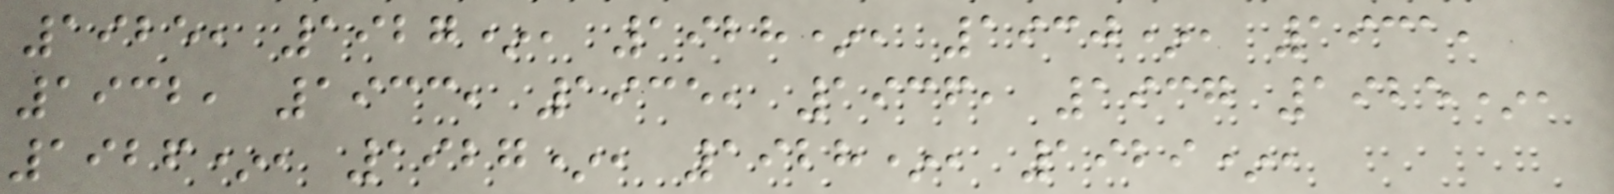1925, 1927*, 1928*, 1930*, 1931,
1932, 1933, 1935, 1936, 1937 1925*,
1926*, 1927*, 1928*, 1929*,
